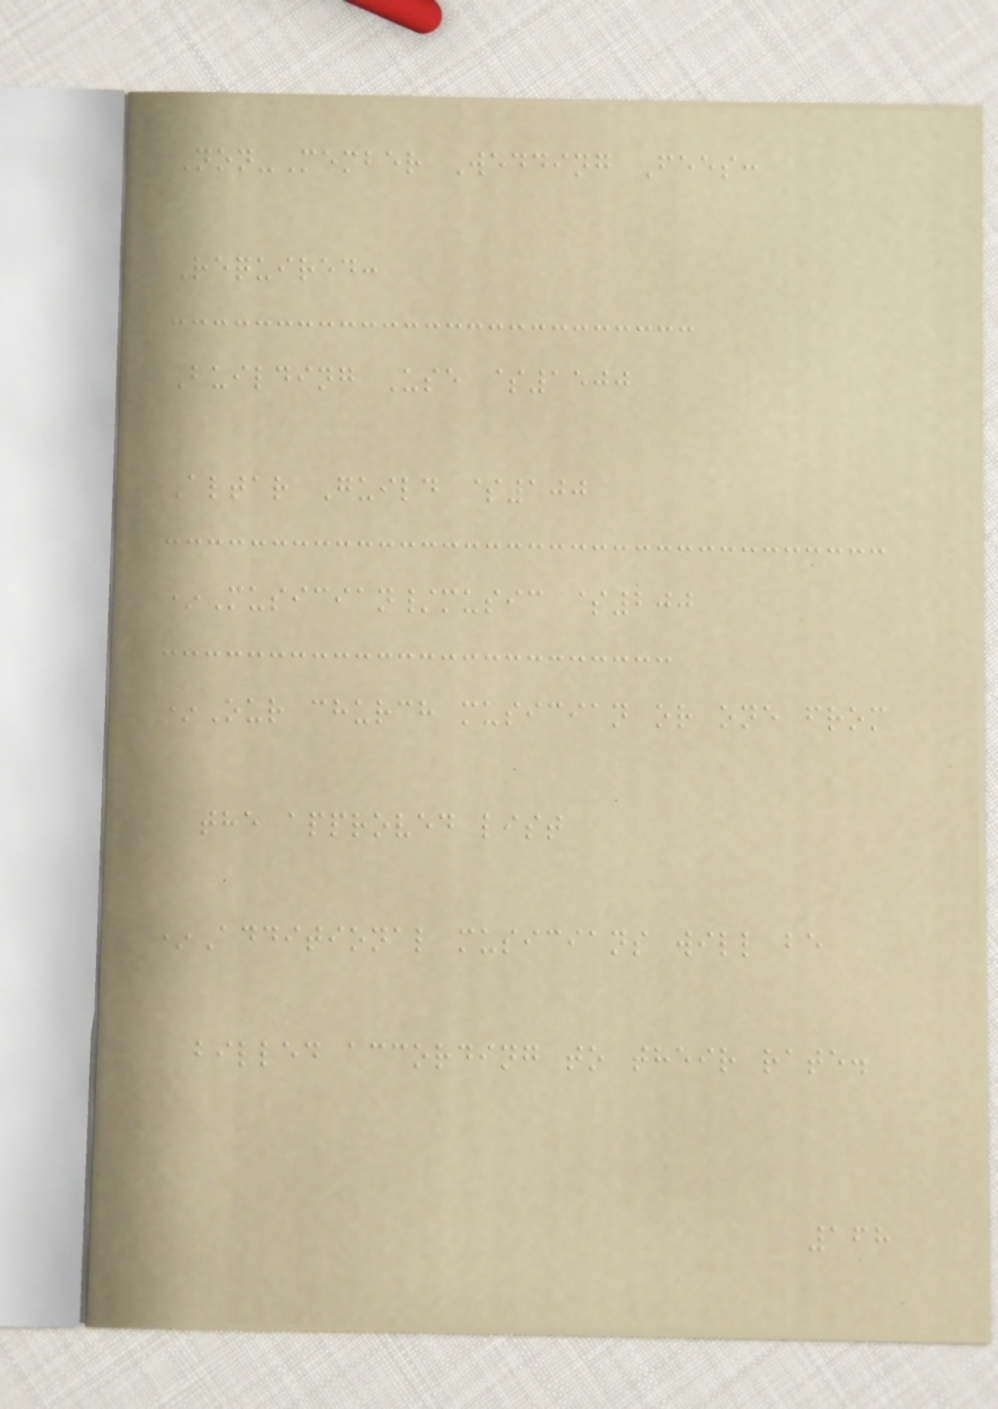Non-Member Wedding Fees:
Required:
Building Use $1500
Altar Guild $100
*Musician/music $200
*Our church musician or one from
the approved list
*Additional musicians will be
billed according to their rate.
168
